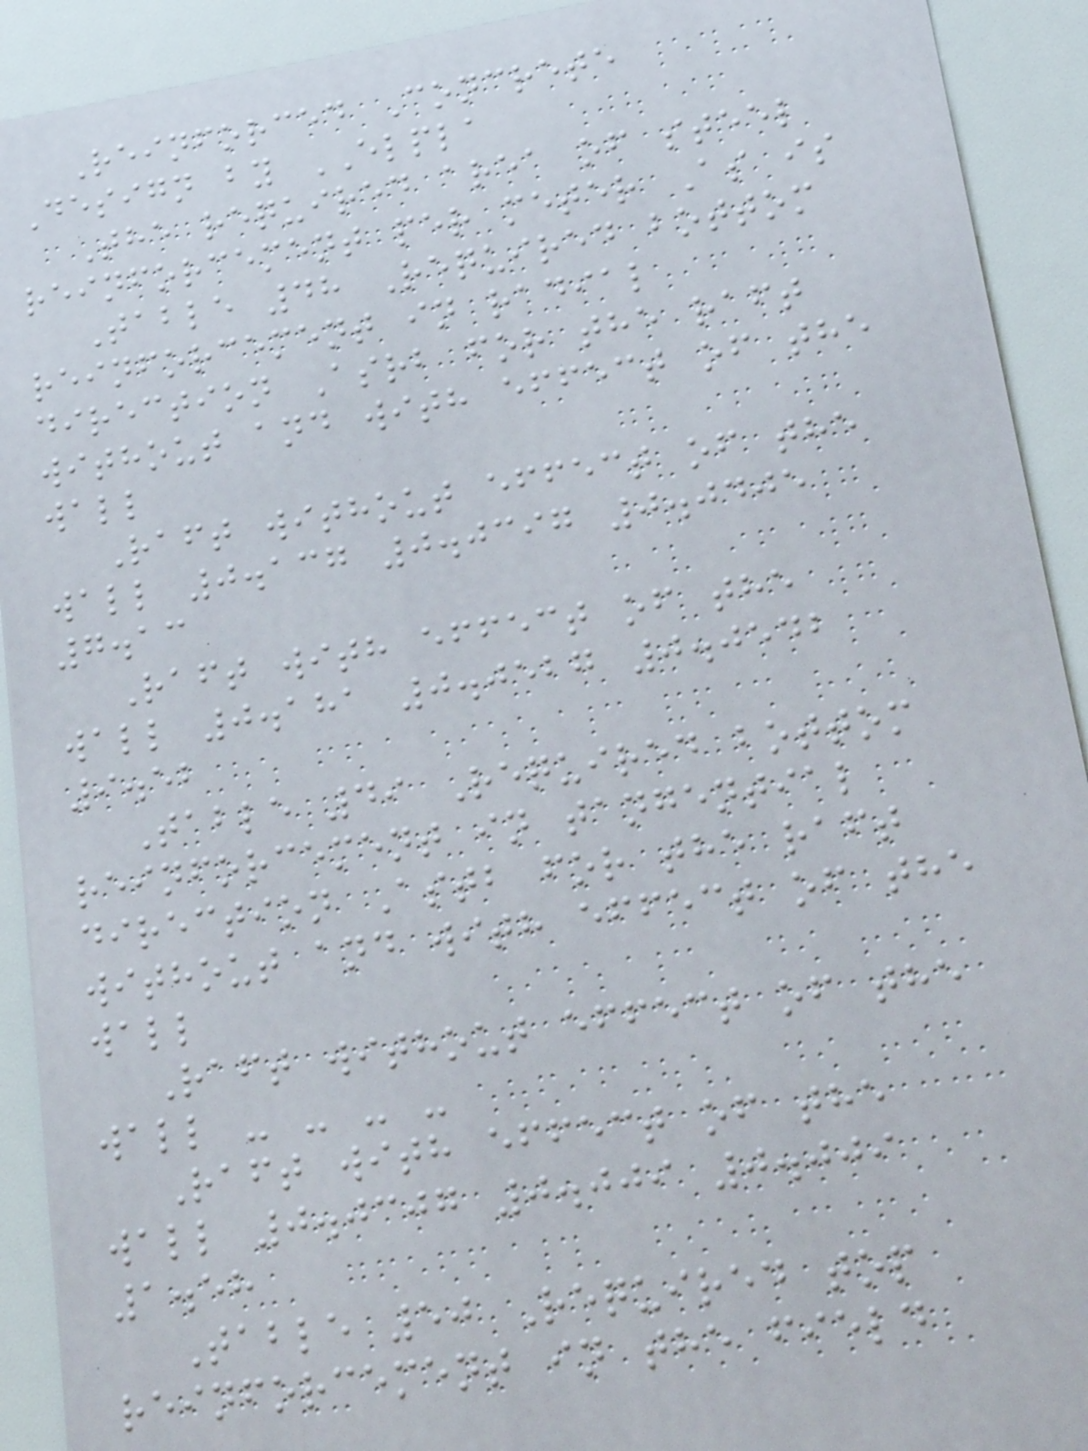Reinforced Concrete
Design by ELPLA
The required area of steel
reinforcement per meter As is
Table 48 Required bottom
reinforcement in radial
direction Asrb for the raft
without and with effect of the
wall
Raft without effect of the
wall 0.137 0.0397 0.0405
7.13
Raft with effect of the
wall 0.181 0.0527 0.0542
9.52
Table 49 Required bottom
reinforcement in tangential
direction Astb for the raft
without and with effect of the
wall
Raft without effect of the
wall - - - -
Raft with effect of the
wall 0.0307 0.009 0.009
1.58
Table 50 Required top
reinforcement in the field
